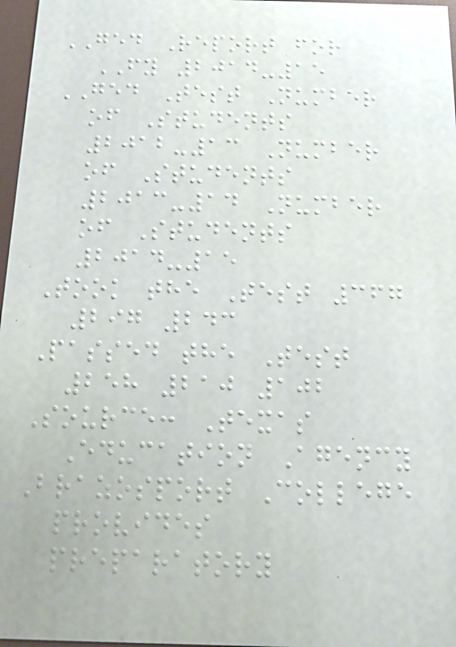GED Report for
FY 2014-15
GED Test Number
of Students
2012-13 Number
of Students
2013-14 Number
of Students
2014-15
Took the Test 367
297 243
Passed the Test
258 210 102
Source: Texas
Education Agency
Brazosport College
provides
preparatory
